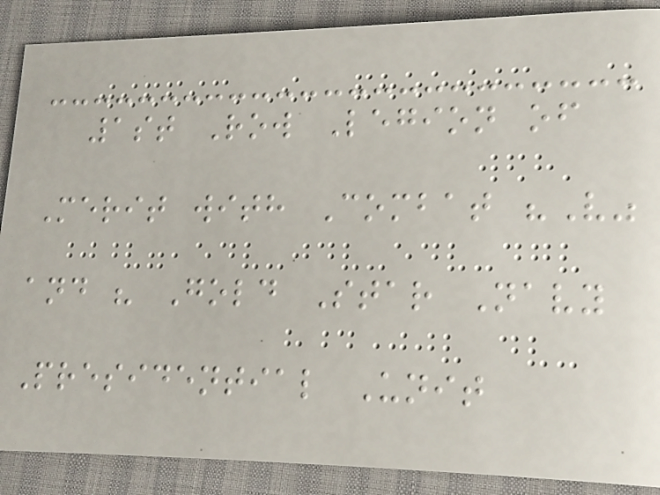1st Row Legion of
Merit with Combat "V"
and " Gold Star Navy
Presidential Unit
